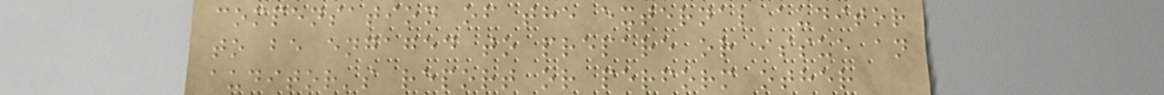compensation of the external auditor
to be engaged to prepare or issue an
auditor's report or perform other
